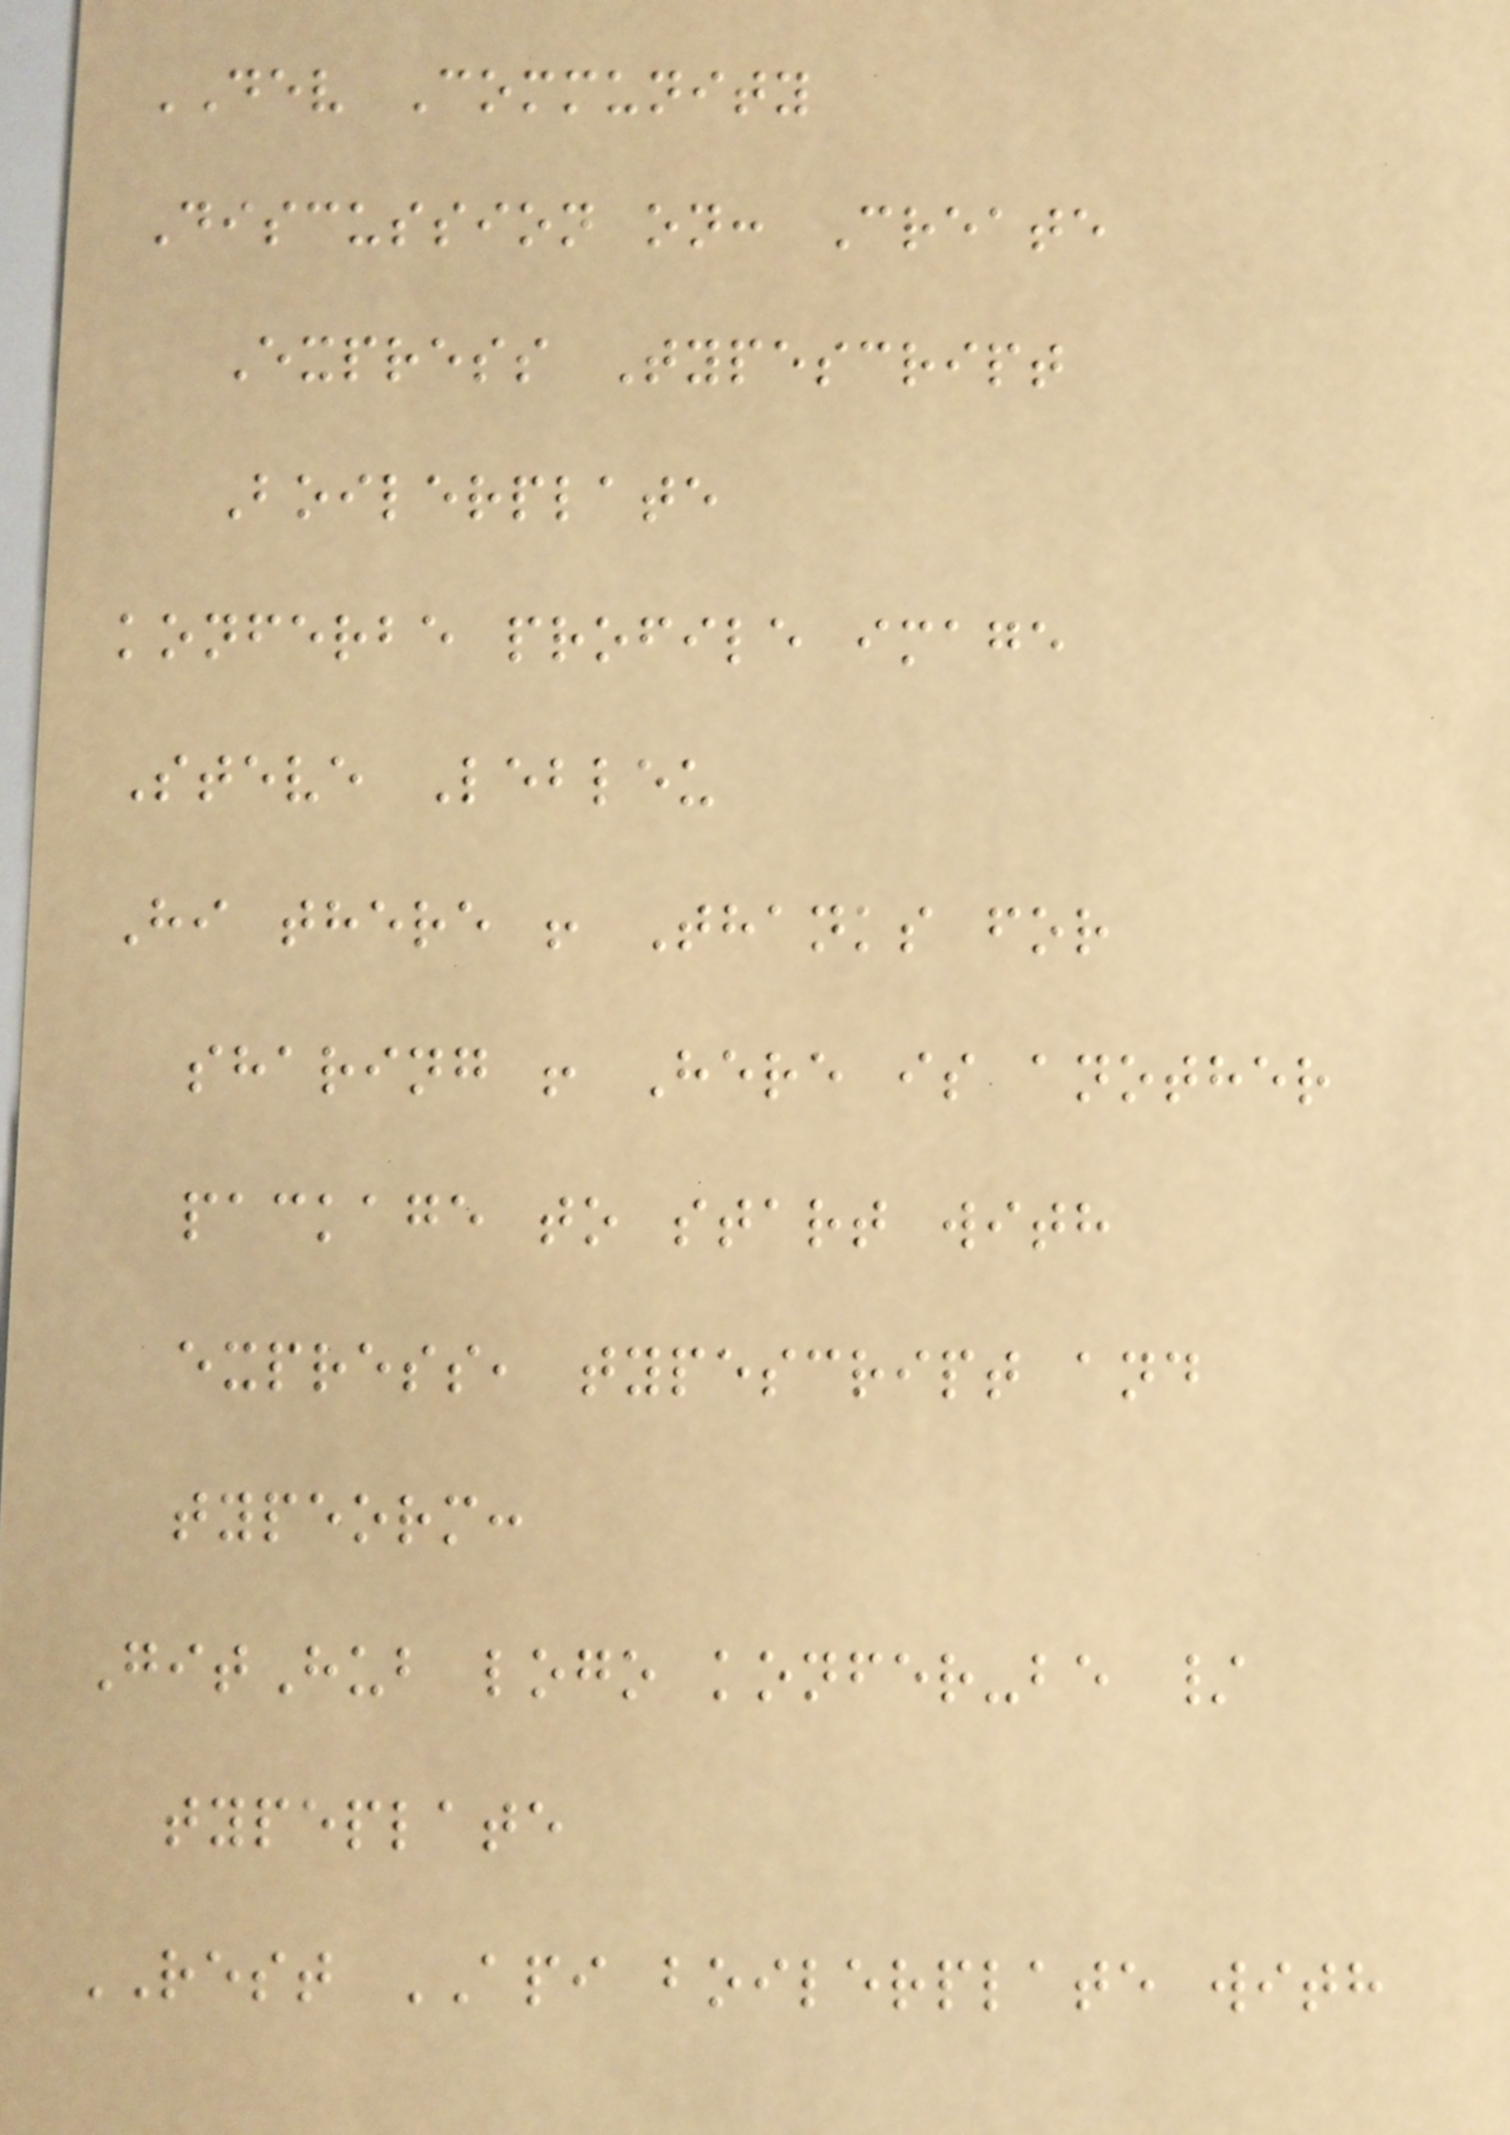DEV Community
Discussion on: Create
Express Typescript
Boilerplate
konferbe profile image
Steve Lebleu
Hi there ! Thanks for
sharing ! Here is another
package to start with
express, typescript and
typeorm:
GitHub logo konfer-be /
typeplate
REST API boilerplate with
